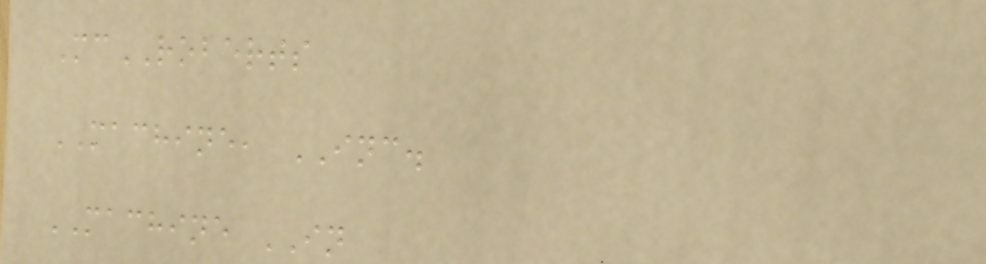McROBERTS
MACHINE, INC.
MACHINE IN
